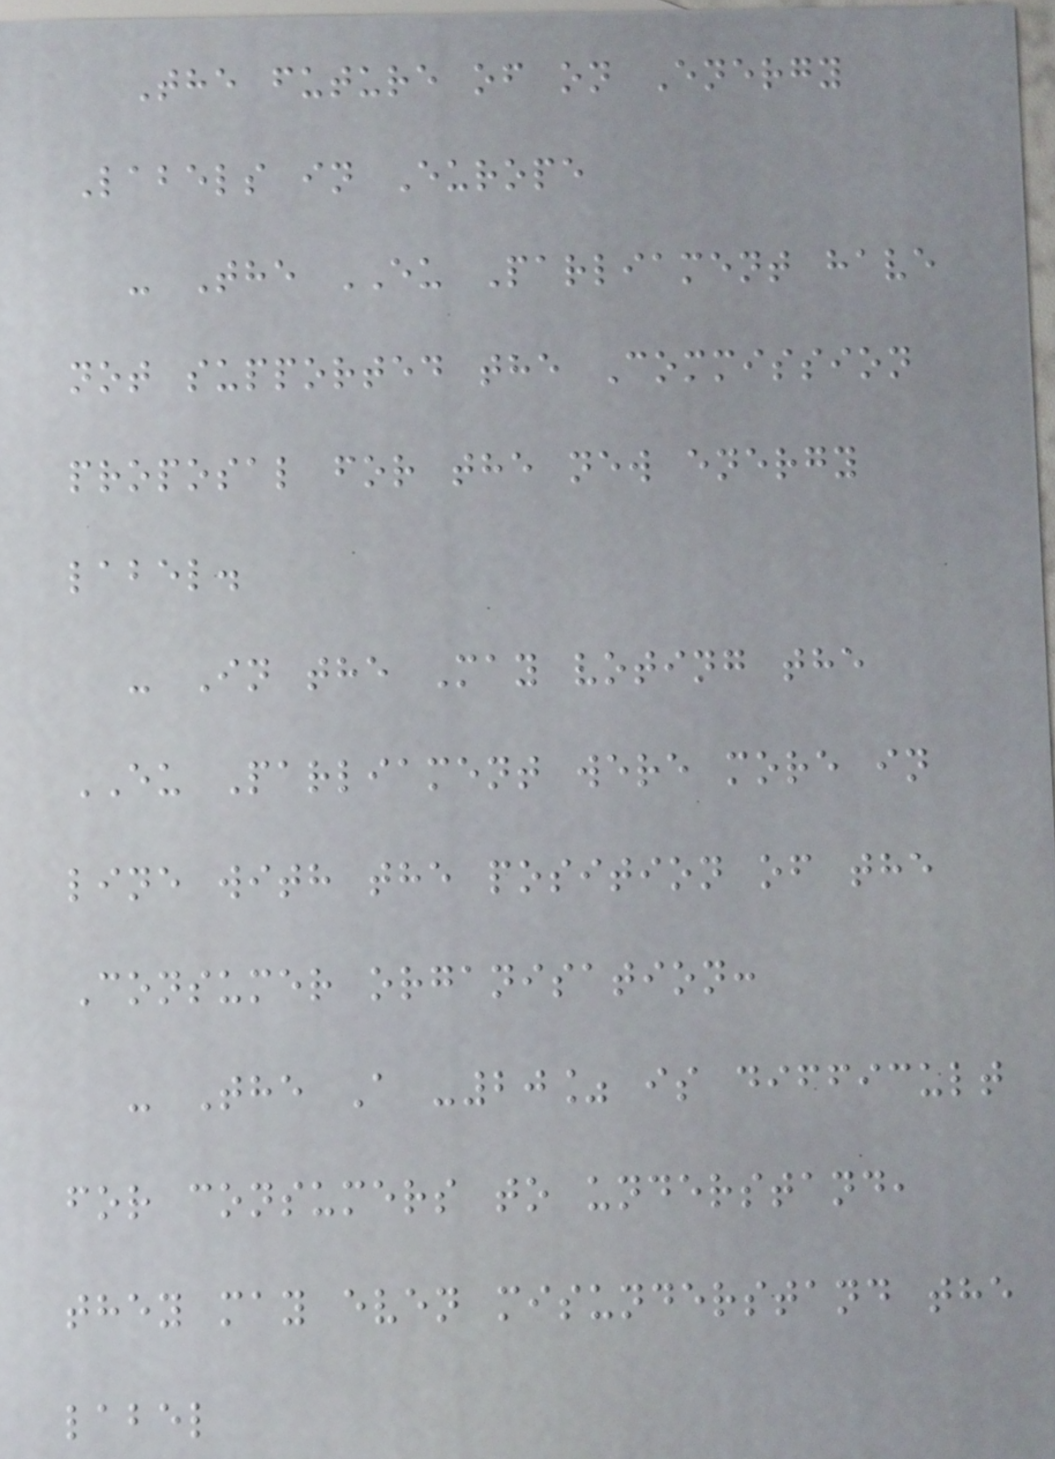The future of on Energy
Labels in Europe
- The EU Parliament have
not supported the Commission
proposal for the new energy
label.
- In the May voting the
EU Parliament were more in
line with the position of the
Consumer organisation:
- The A -20% is difficult
for consumers to understand,
they may even misunderstand the
label
